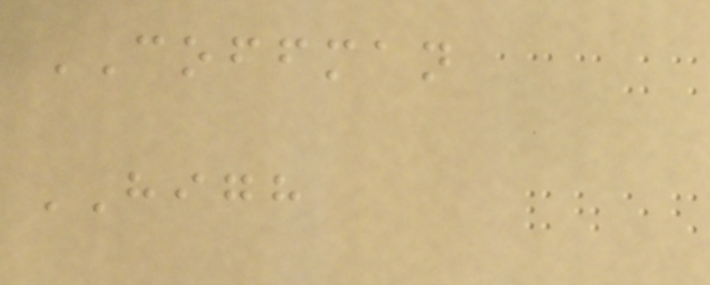COFFMAN
HIGH
